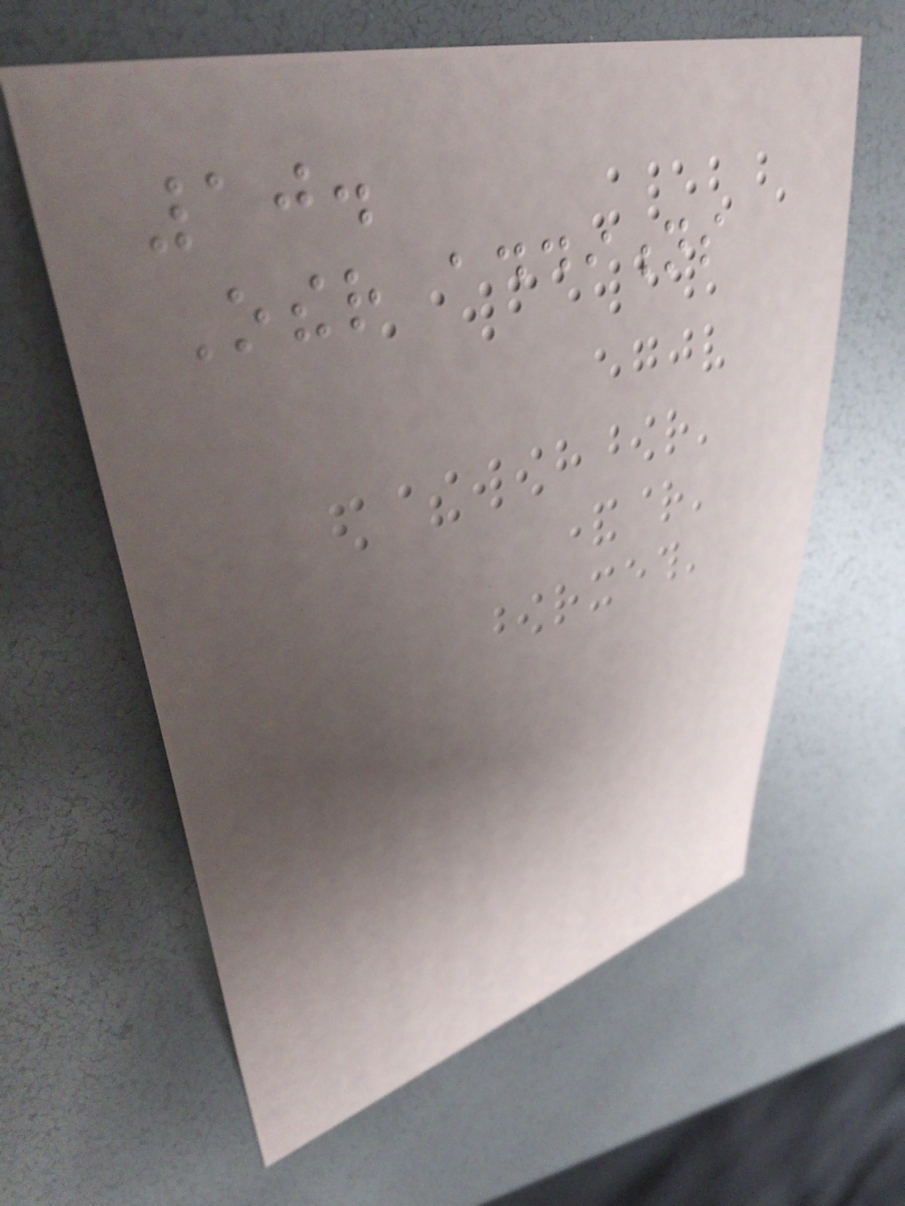10.
Other additions
